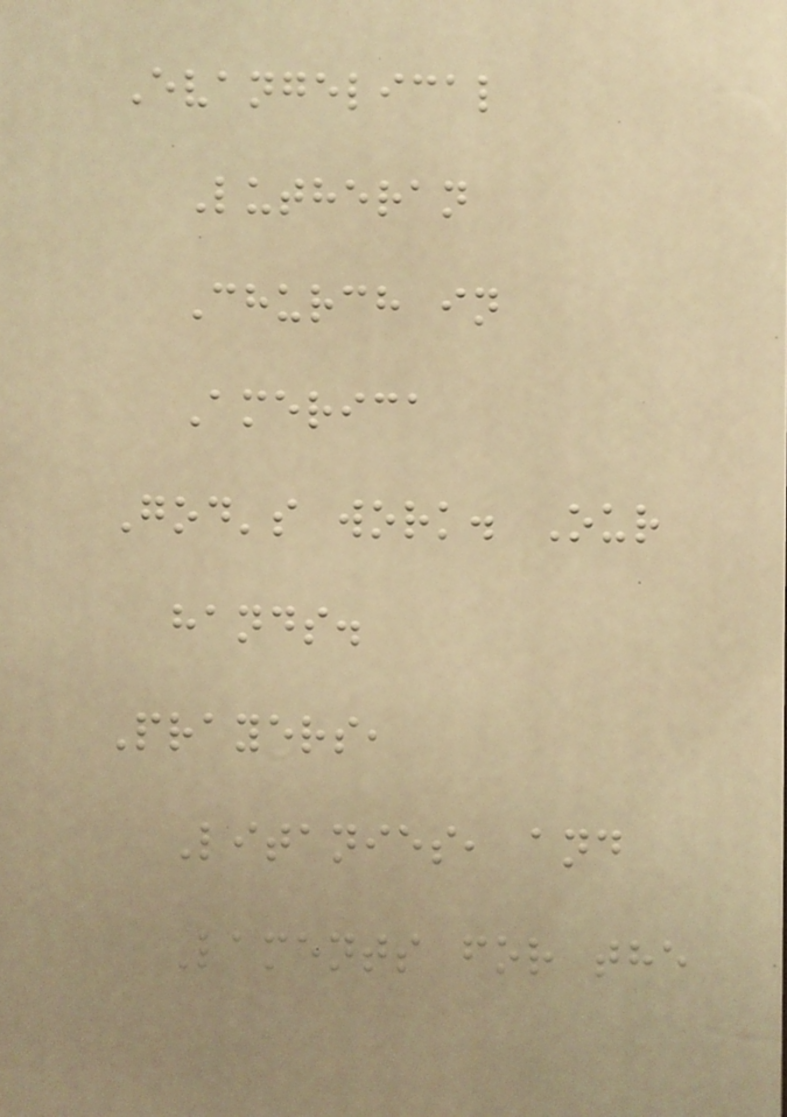Evangelical
Lutheran
Church in
America
God's work. Our
hands.
Prayers,
Litanies, and
Laments for the
